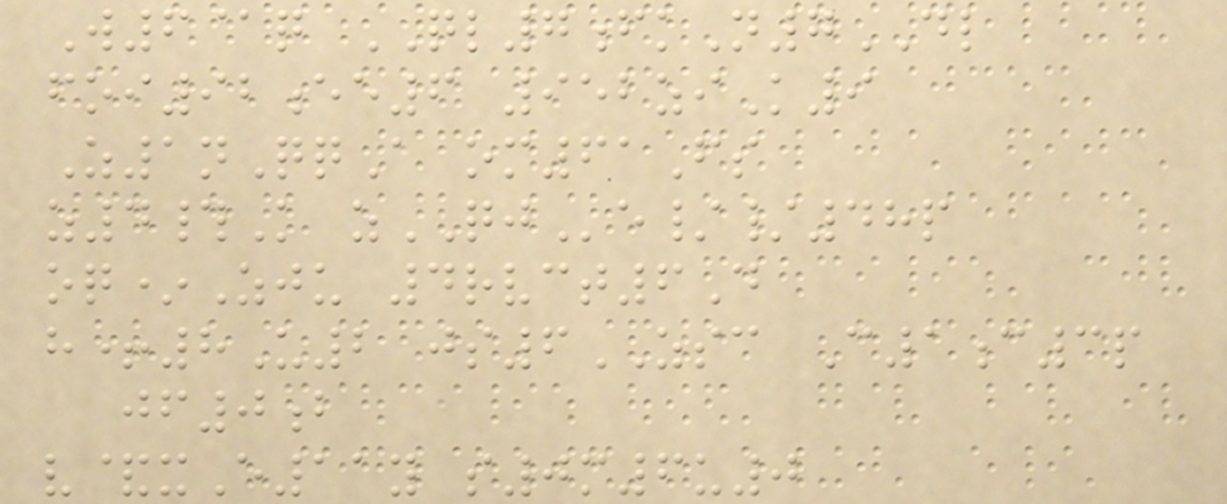W6@q QL7fkN7DL
foi92ee6 952ziK9
Z1nQqA om61Fs
z4#K zQJe//48p
oq*Zju 4rvct6D
h+8U2 js6ZSC C1c3p
jf0b
v&xE11y s0m6u0
